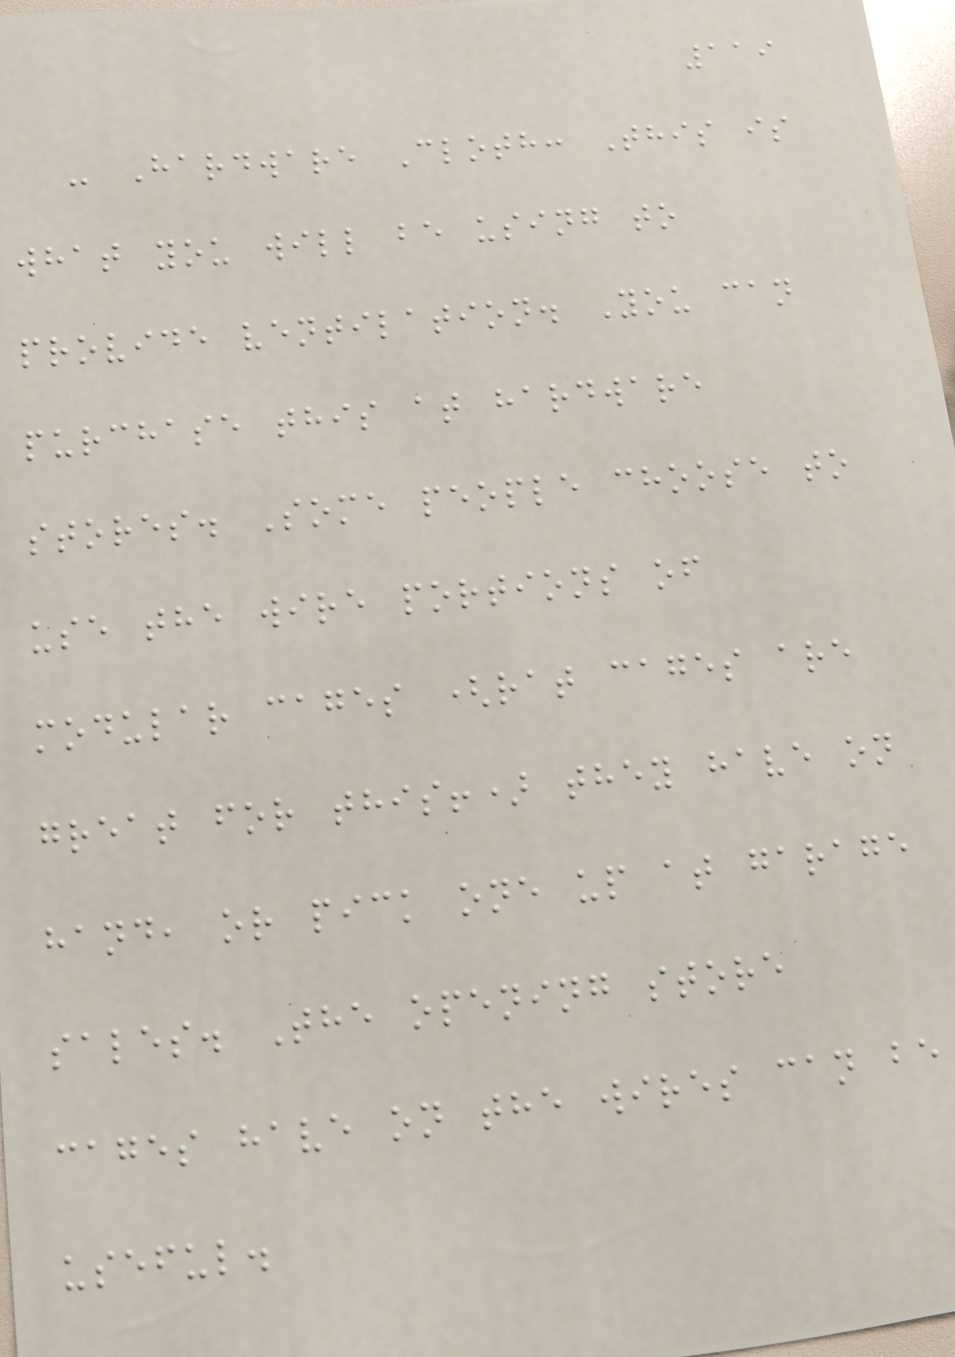119
- Hardware Cloth: This is
what you will be using to
provide ventilation. You can
purchase this at hardware
stores. Some people choose to
use the wire portions of
modular cages (rat cages are
great for this!) they have on
hand, or pick one up at garage
sales. The opening store
cages have on the wires can be
useful.
